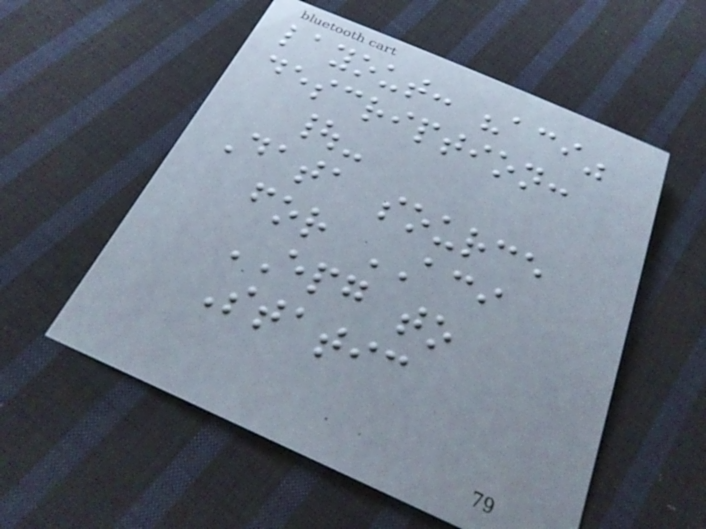layout: "aci"
description:
|-
Data source
for ACI
EPG to
Static
